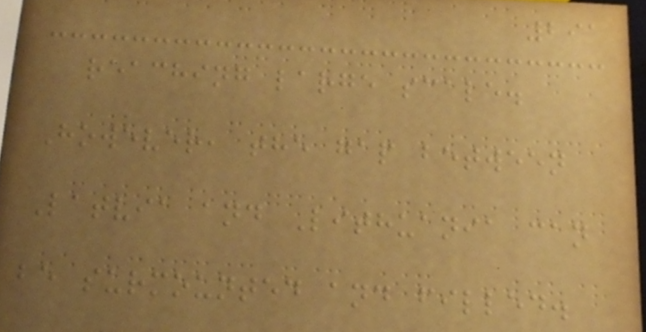291
reaching large scale.
However, the gap between
Latvia and Lithuania can
be surmounted and filled.
